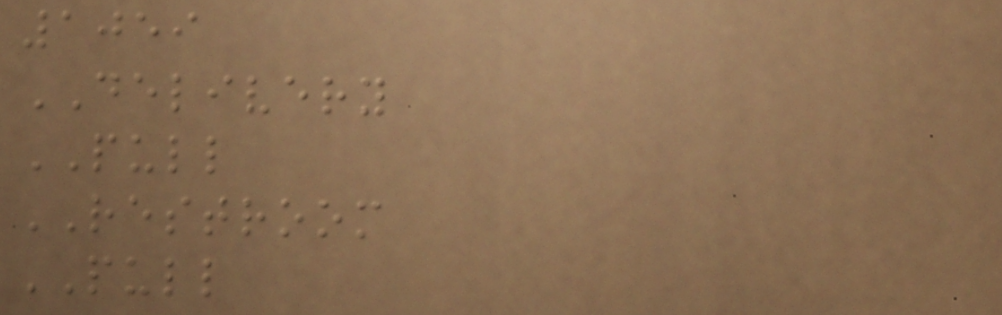1059
DELIVERY
PULL
RESTROOM
PULL
